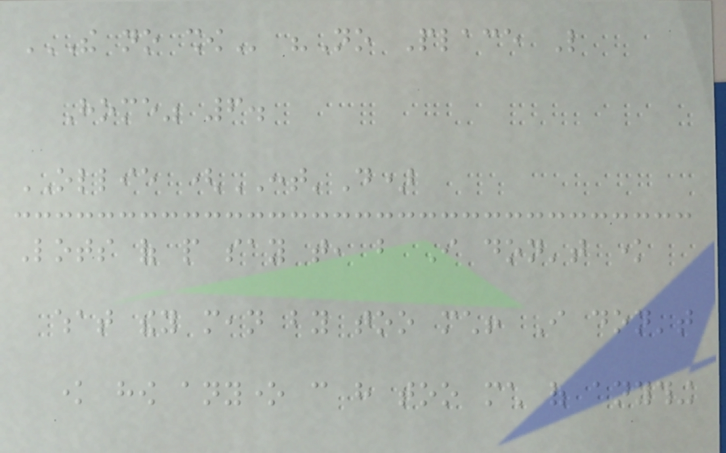THE NO SHOW "No Place Like
Home" 6.
OLLIE (CONT'D)
Lots of people say that, but I don't know
what they mean by too much! I don't
know how anyone can have too much of anything
